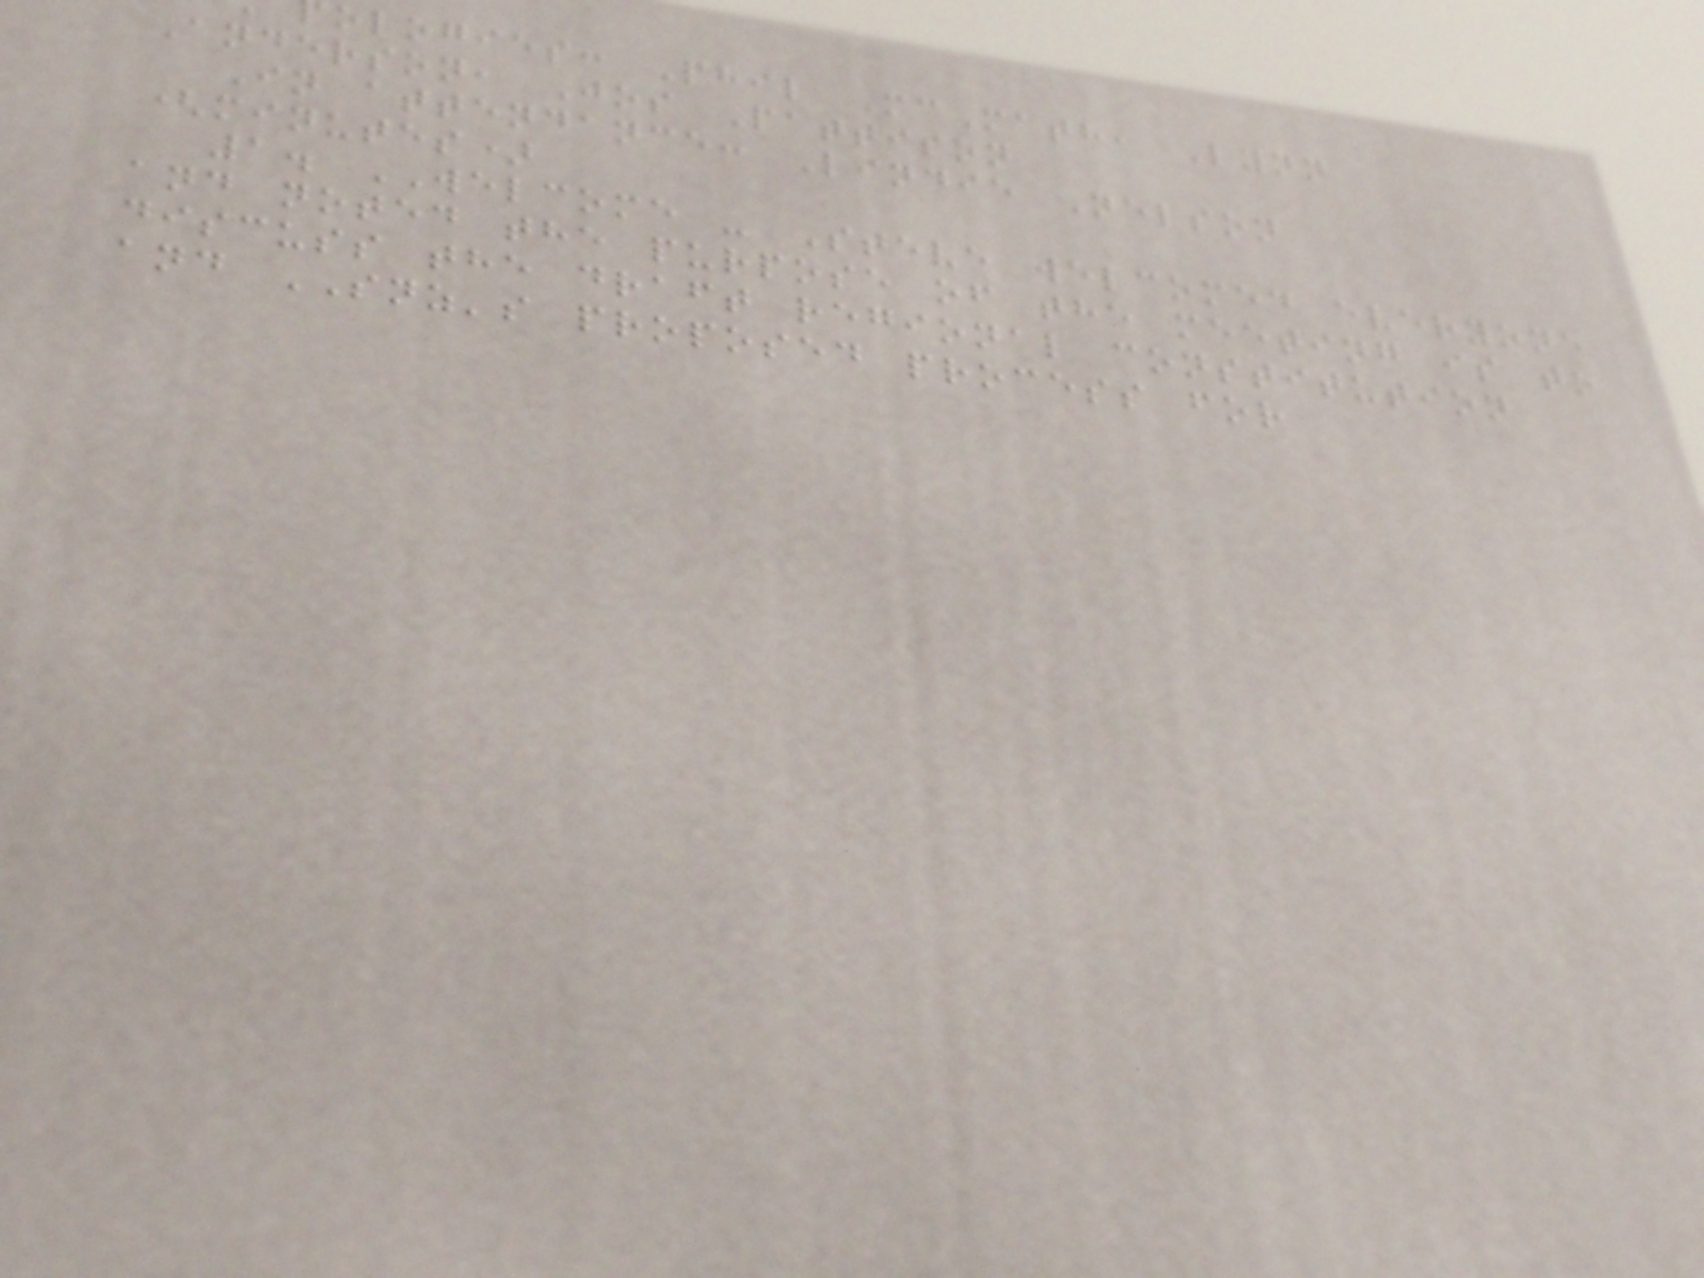ologies: Phil McMath, Lynn
Anderson, Jos Pattison
In attendance: Lindie Nelson
(minutes)
1. WELCOME - Steve welcomed everyone
and noted the purpose of the meeting is to
discuss the draft regional constitution
and SNZ's proposed process for
